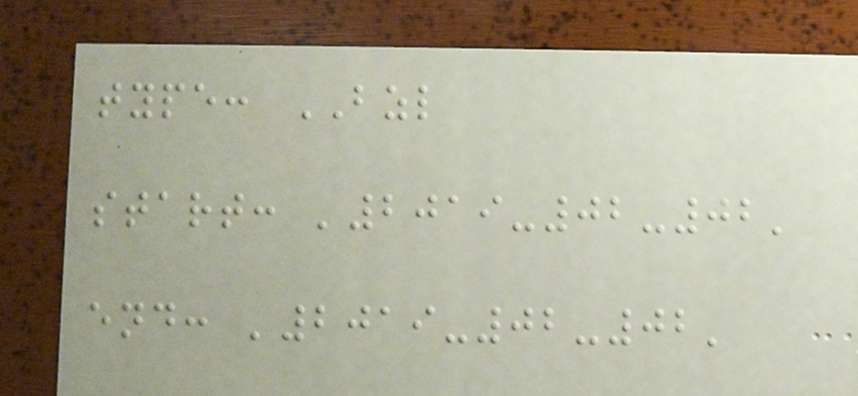type: BZL
start: '2019-02-02'
end: '2019-02-02'
